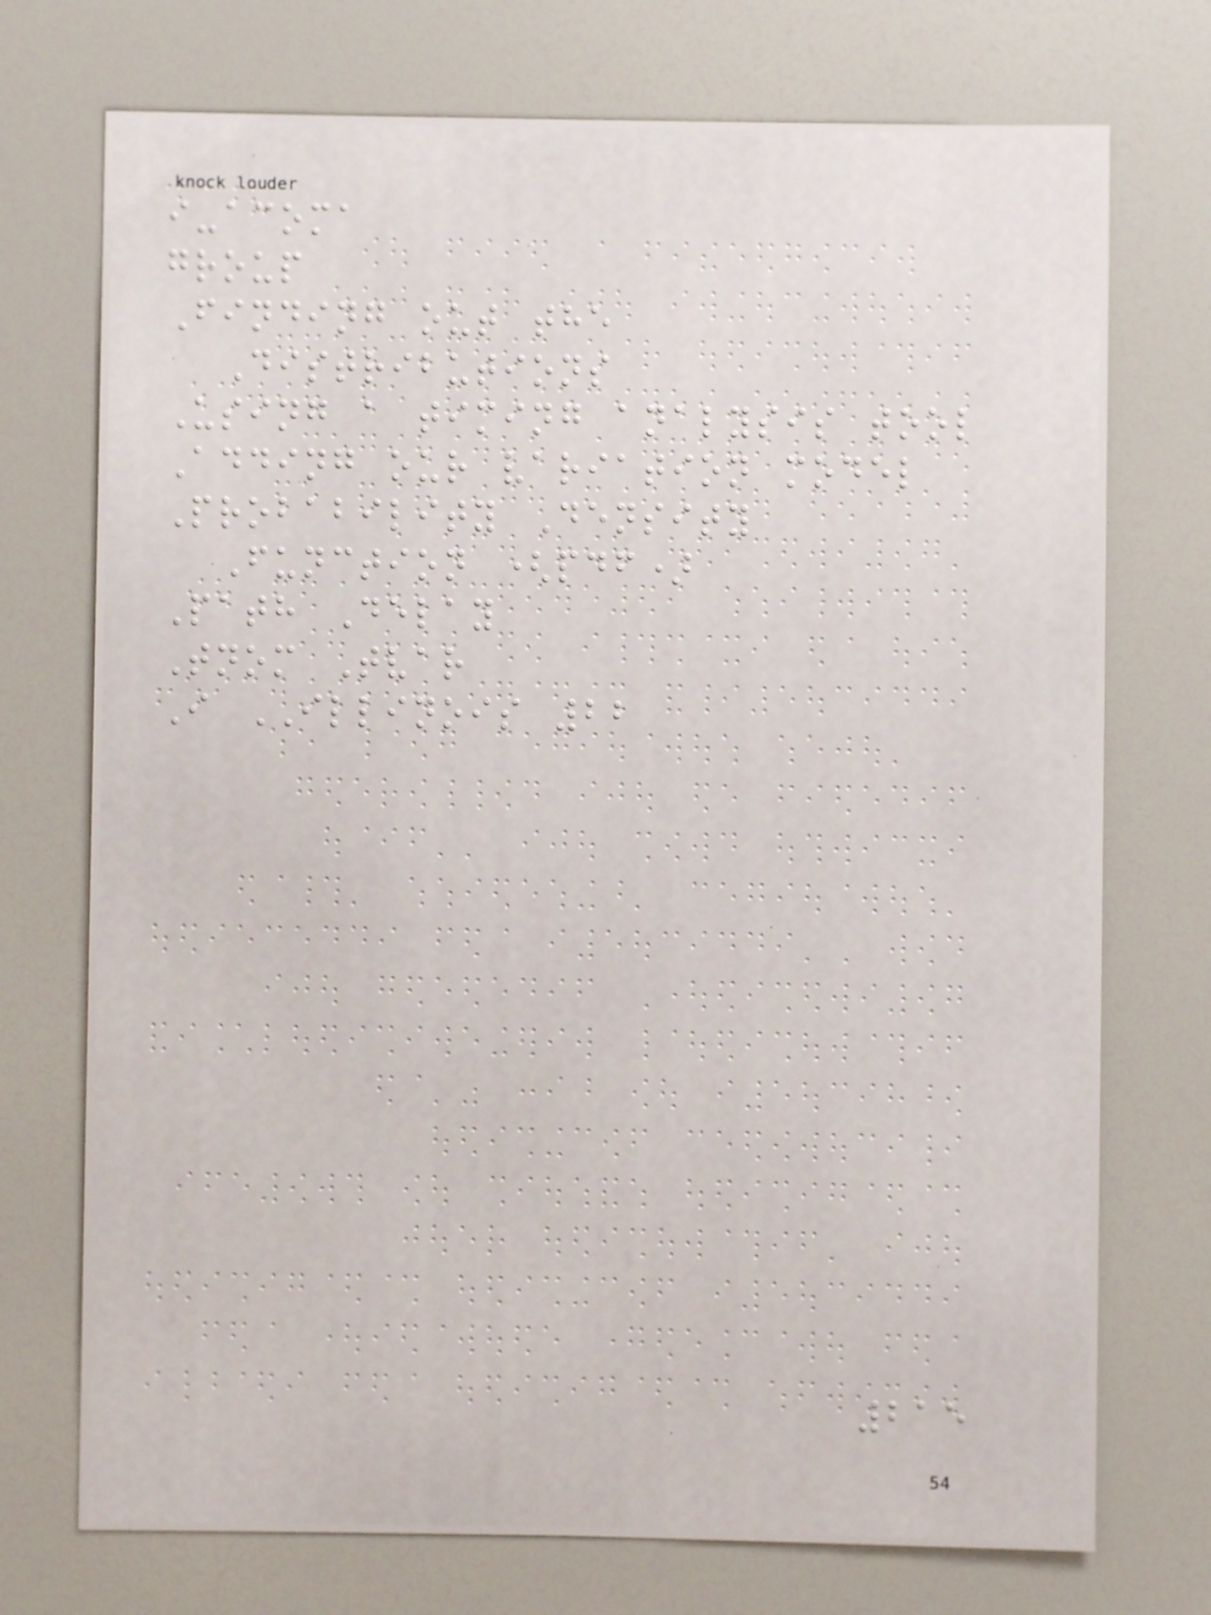i-acoma
group
Finding out the
Distributions
Using a timing analysis tool
Adding our variation model
Probability Density
Function (pdf)
Path Delay
Tnom Tvar
I ILLINOIS 22
215
